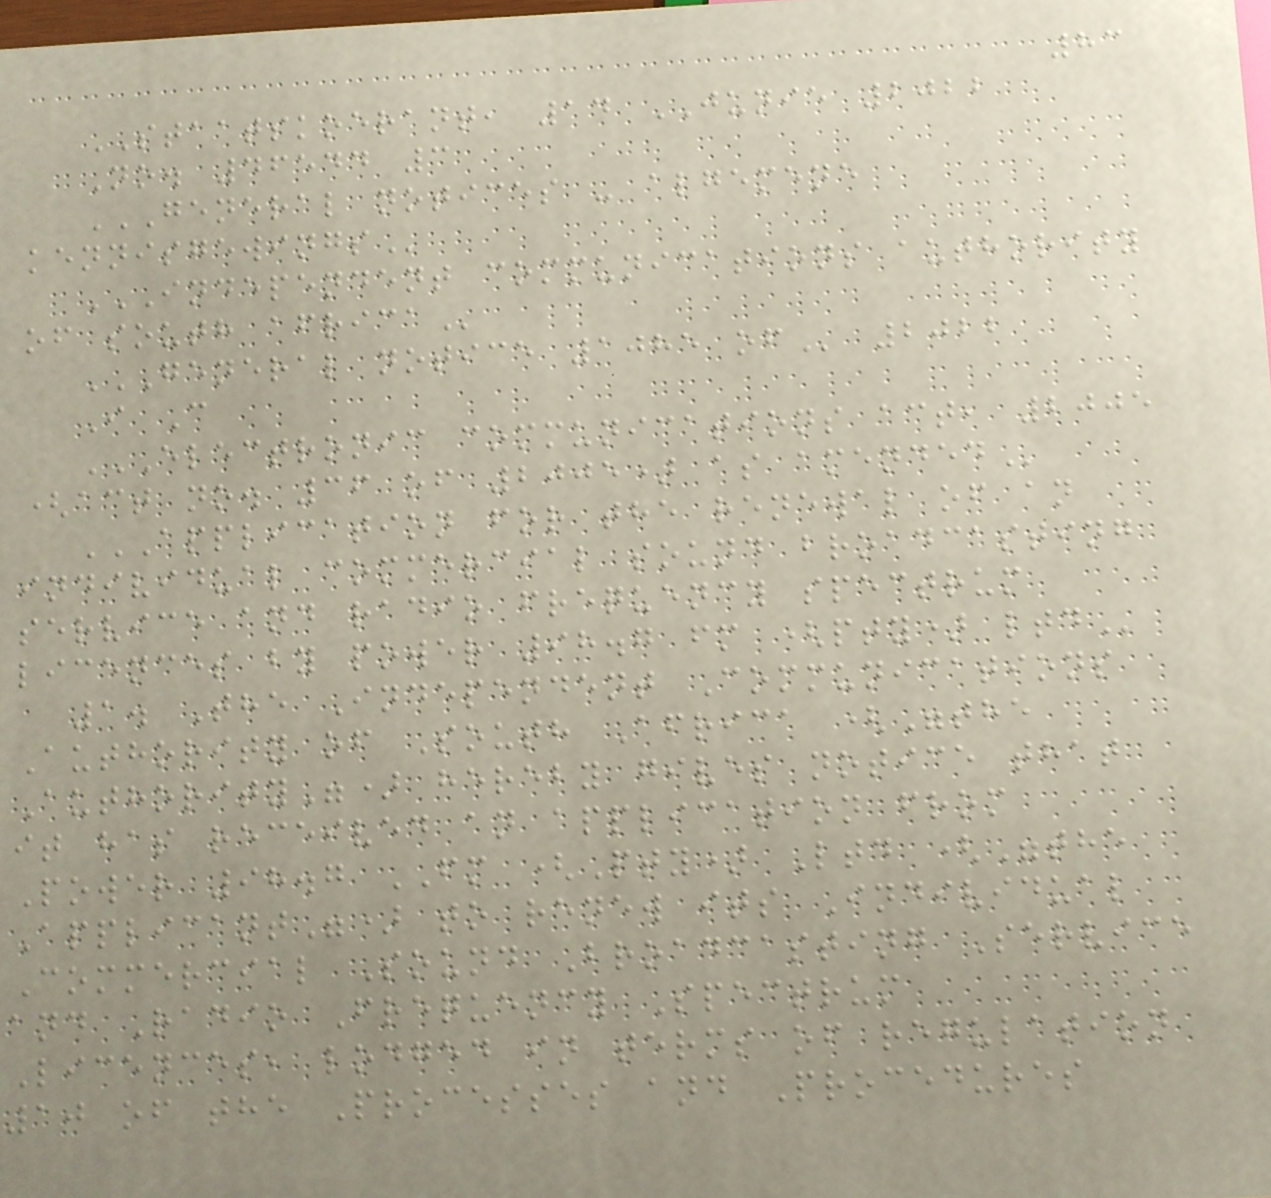83
STAATSKOERANT, 14 JUNIE 2022
No. 46544 3
GENERAL NOTICES - ALGEMENE
KENNISGEWINGS
INDEPENDENT COMMUNICATIONS AUTHORITY
OF SOUTH AFRICA
GENERAL NOTICE 1085 OF 2022
I C
ELECTRONIC COMMUNICATIONS ACT, 2005
(ACT NO. 36 OF 2005) AS AMENDED
APPLICATION FOR THE RENEWAL OF AN
INDIVIDUAL COMMERCIAL SOUND BROADCASTING
SERVICE AND RADIO FREQUENCY SPECTRUM
LICENCES BY POWER 98.7 FM (PTY) LTD
1. The Independent Communications
Authority of South Africa ("the
Authority") hereby gives notice that
it has received an application from
Power 98.7 FM (Pty) Ltd ("the
Applicant") to renew its Individual
Commercial Sound Broadcasting Service
and Radio Frequency Spectrum
Licences, lodged in terms of regulation
10 of the Processes and Procedures
